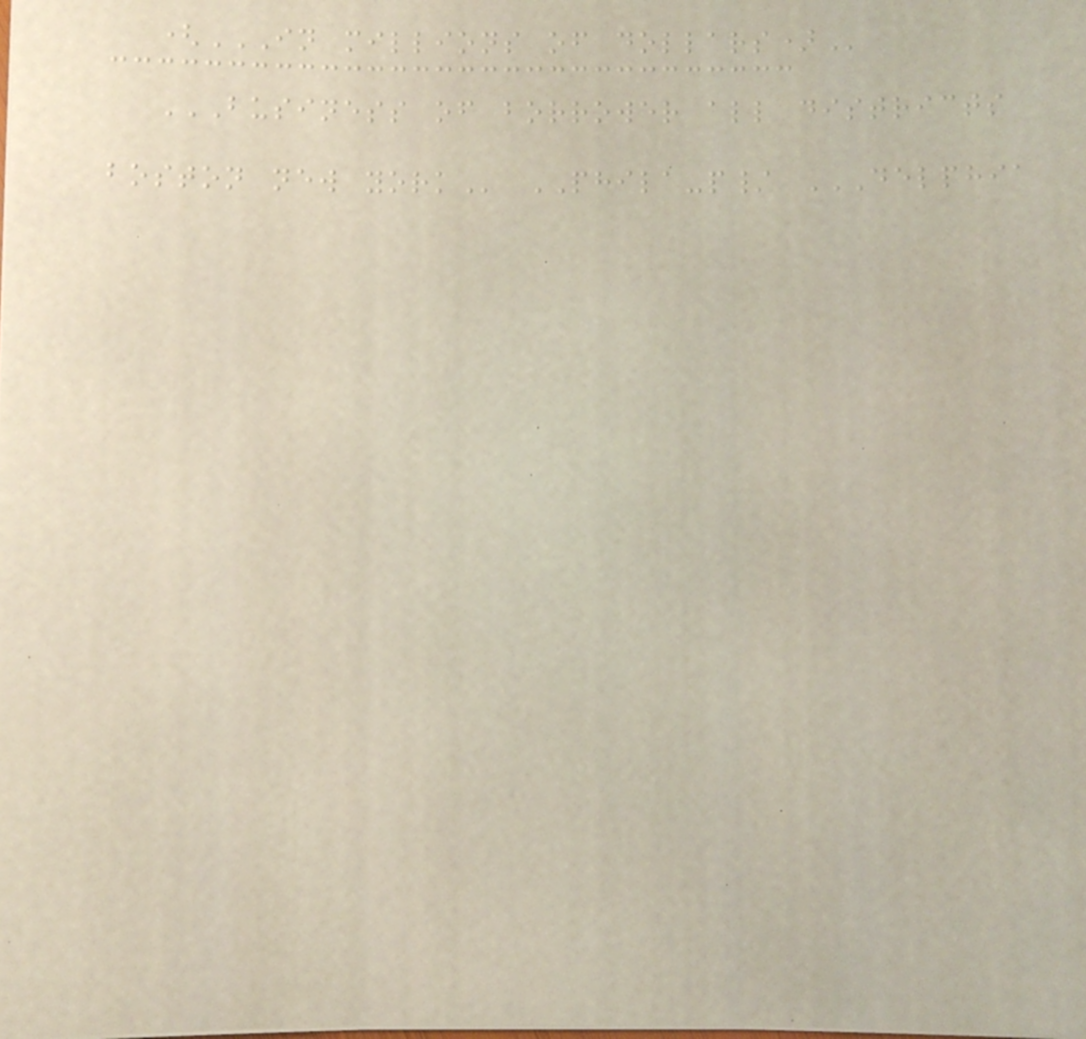(IN MILLIONS OF DOLLARS)
BUSINESS OF BORROWER ALL DISTRICTS
BOSTON NEW YORK PHILA-p/ DELPHIA
